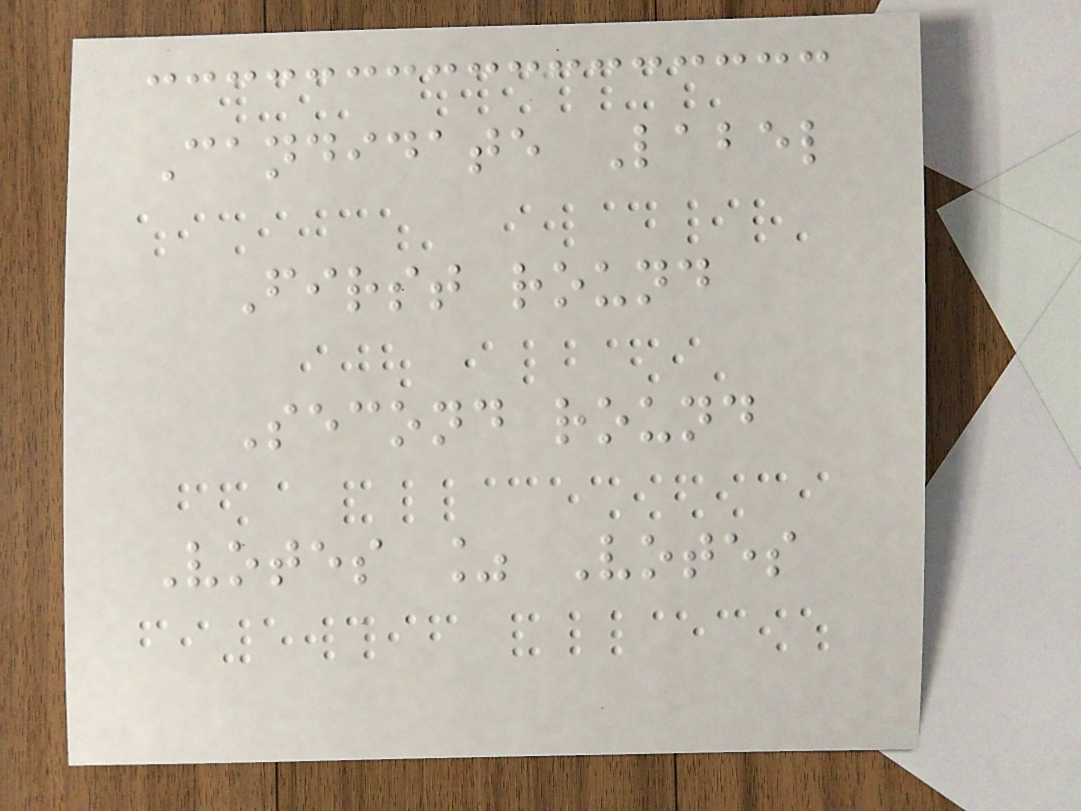Candidate Label
First round
Second round
Votes % Votes
